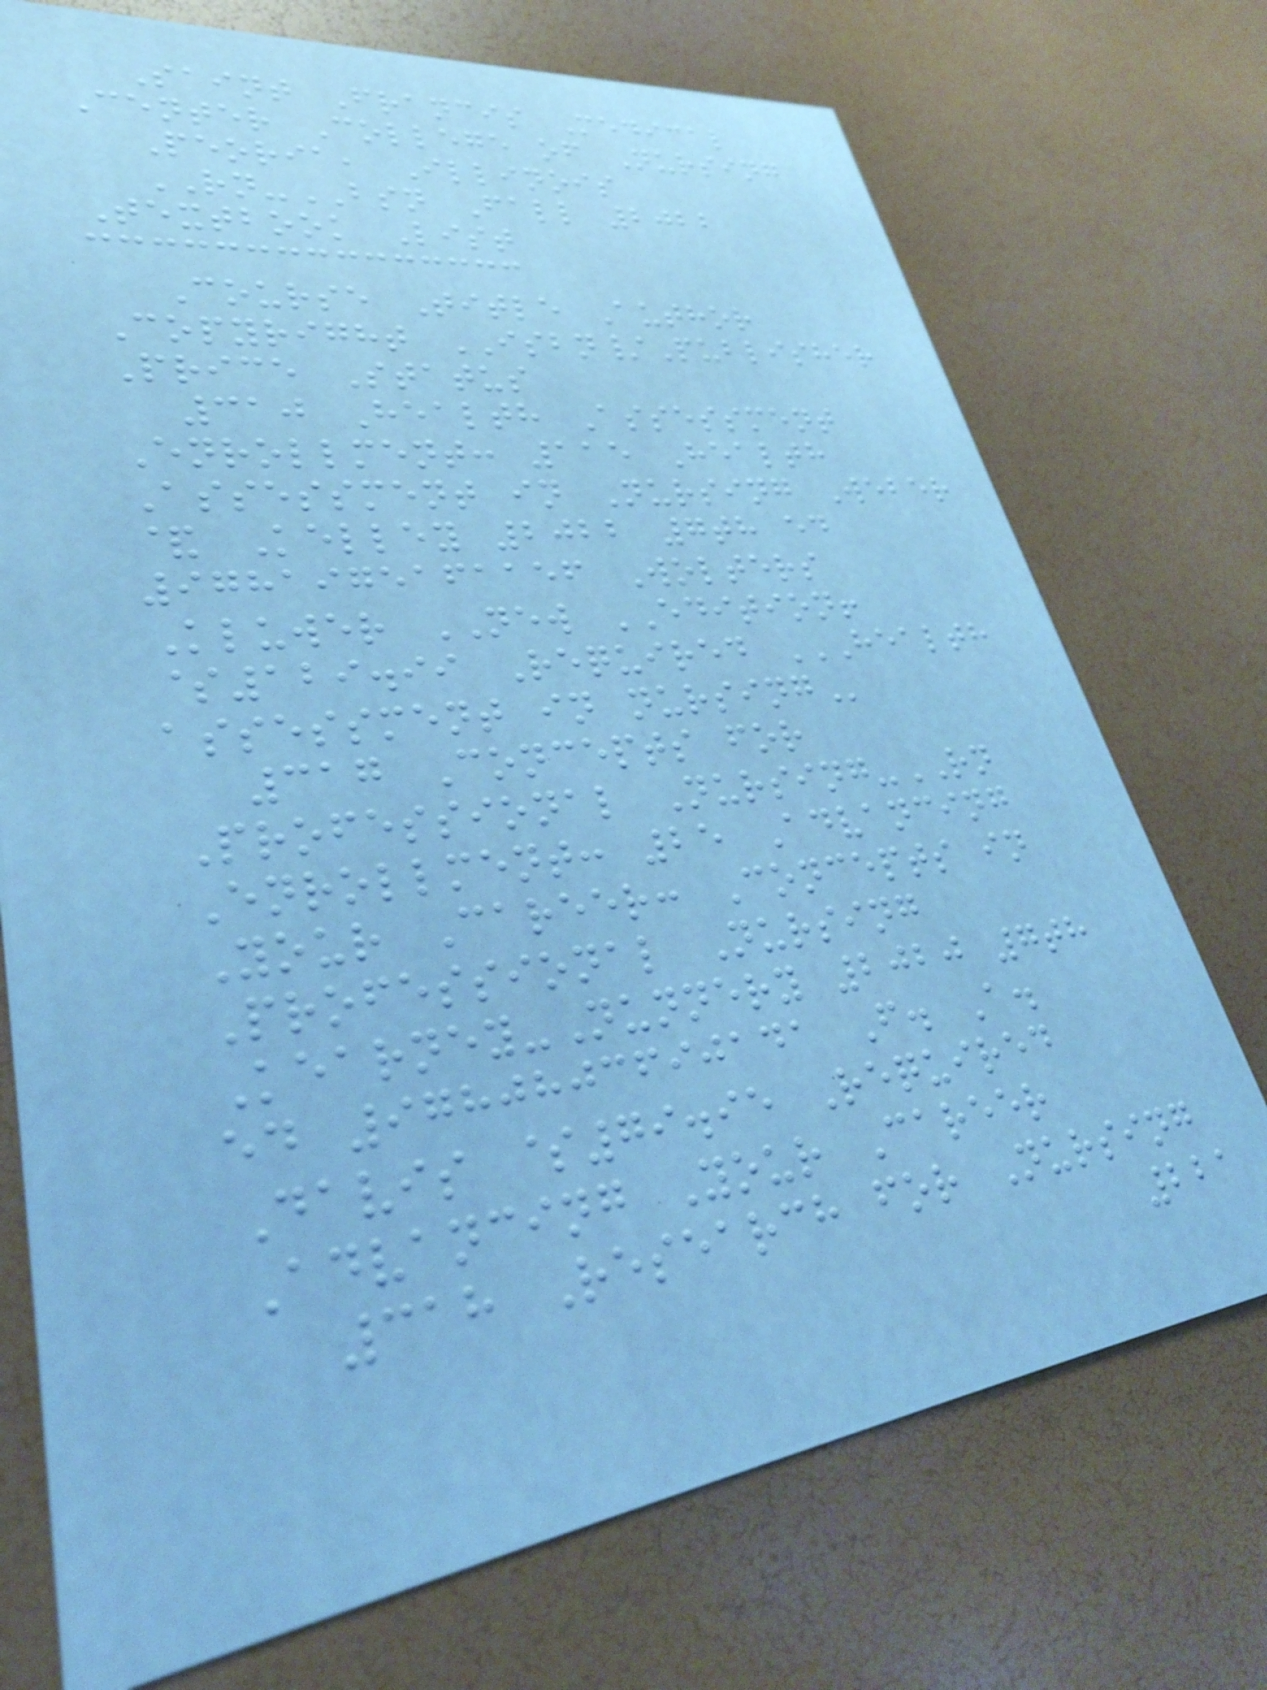Saint Francis Medical
Center College of Nursing
Peoria, Illinois
RN-BSN Fall 2022
Textbook List
Course Title Author
Copyright ISBN/Publisher
Price Status
310 Health Assessment
Enrollment: 115 Health
Assessment in Nursing Weber
& Kelley 2022 7th ed
9781975161156 Wolters
Kluwer NEW EDITION!
$129.99 Required HEALTH
ASSESSMENT IN NURSING
317 Concepts for
Professional Nursing-RN
Enrollment: 25 Advancing
Your Career: Concepts in
Professional Nursing
Kearney-Nunnery 2020 7th
ed 9780803690141 F. A.
Davis $79.95 Required
Advancing Your Career
318 Research for Nursing
221
